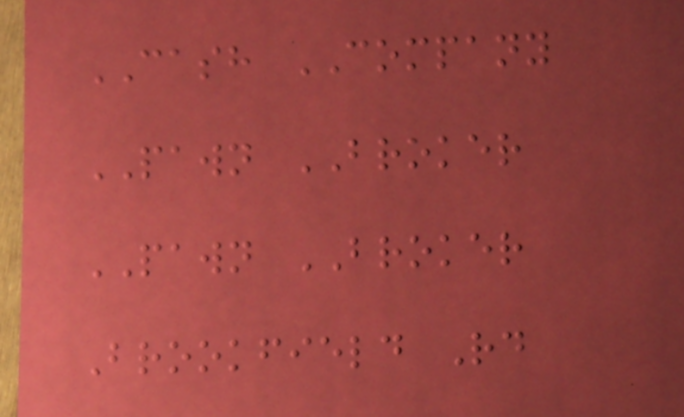CASH COMPANY
PAWN BROKER
PAWN BROKER
Brookfield Rd
